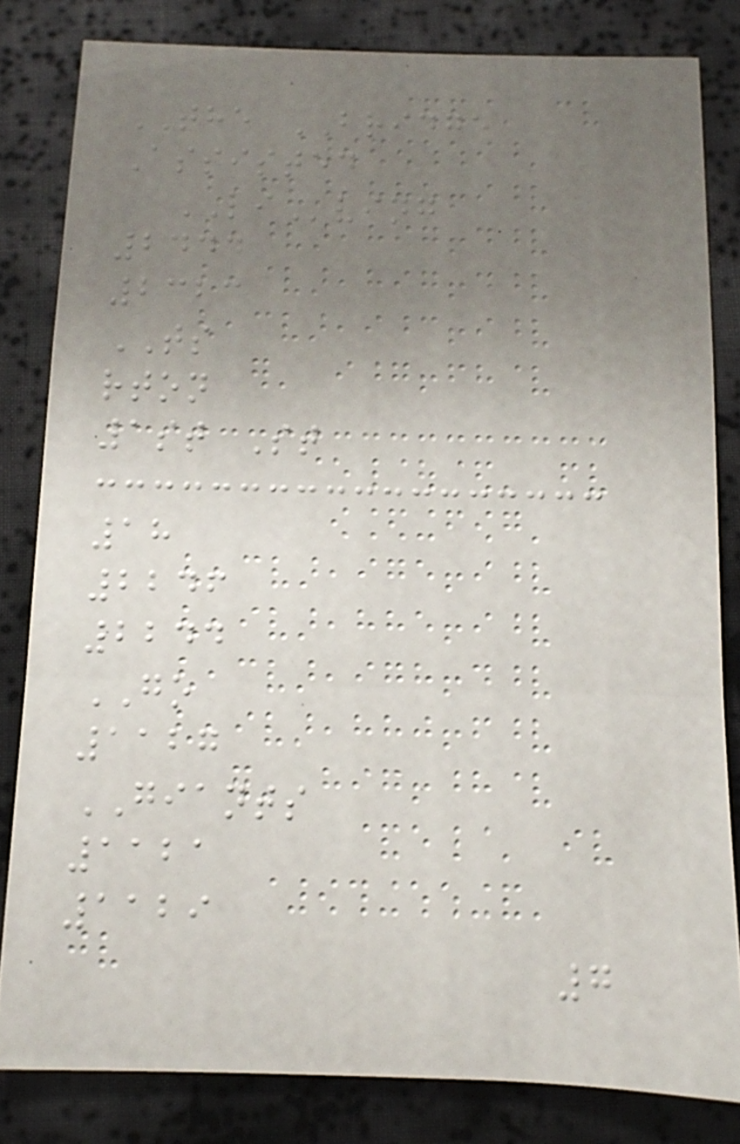THE BRIDGE
Assisted
LIving
2444
2323
TS
rton
1st St
18
2246
2244
GO
1127
GIANTS
1121
1129
7
